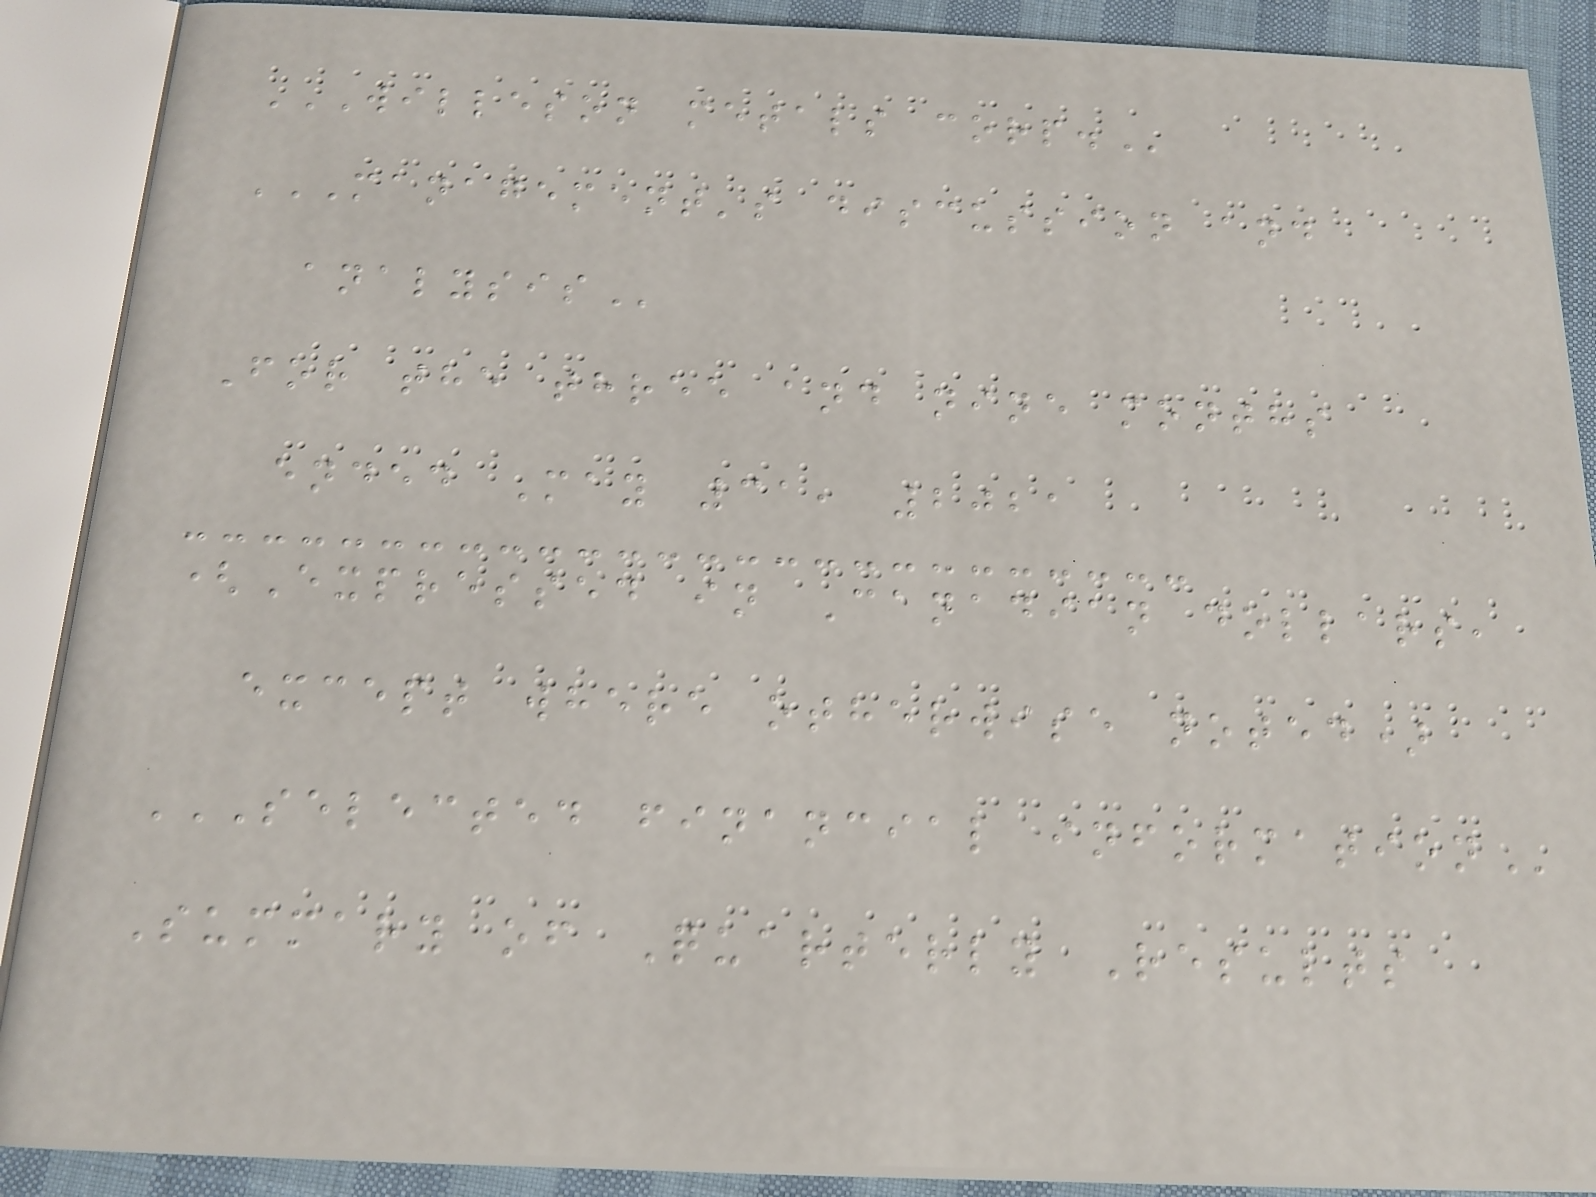WILLESON METALS CORP.
MANAGEMENT'S DISCUSSION AND
ANALYSIS
For the three and nine months
ended May 31, 2021
(Expressed in Canadian dollars,
except where otherwise noted)
SELECTED FINANCIAL INFORMATION
Summary of Quarterly Results
